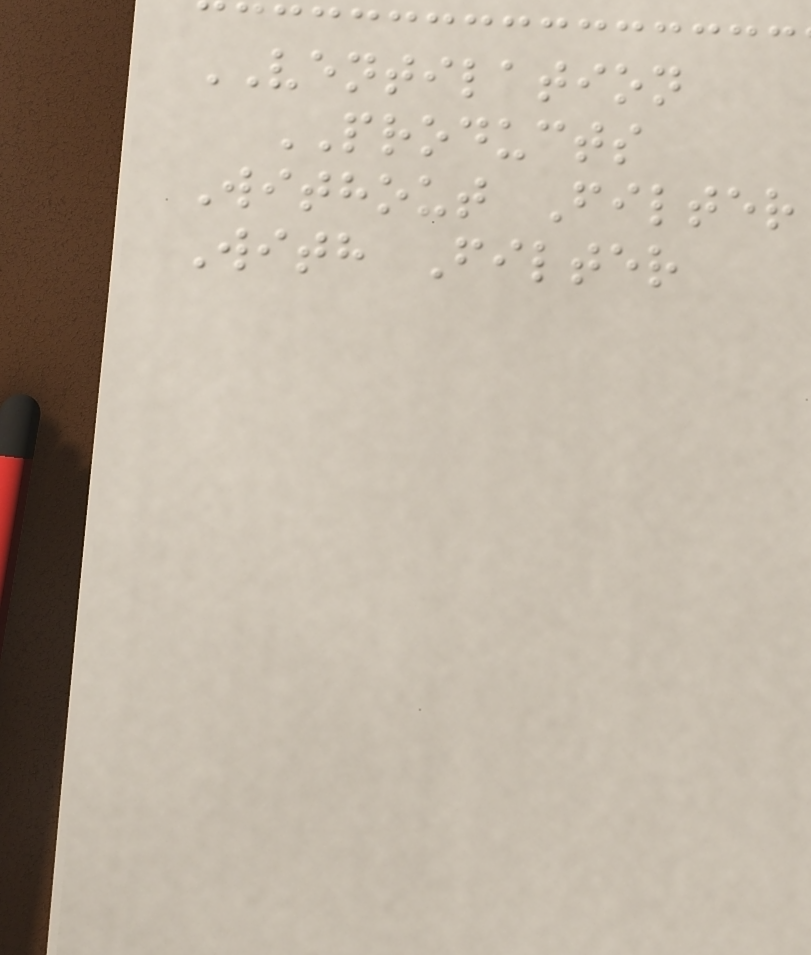VENTILATION
PRODUCTS
Without Filter
With Filter
